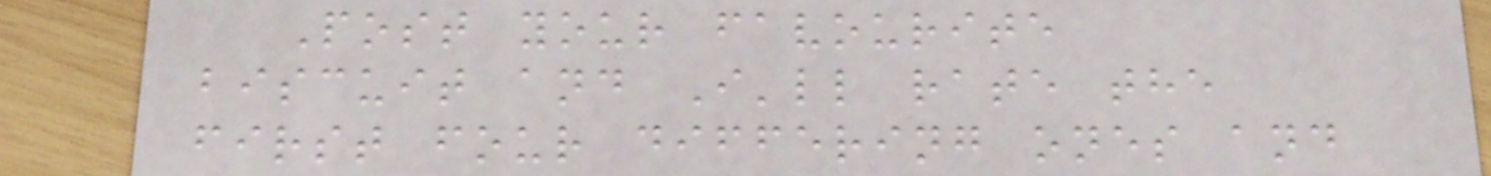Post your favourite
biscuit and I'll rate the
first four differing ones and
